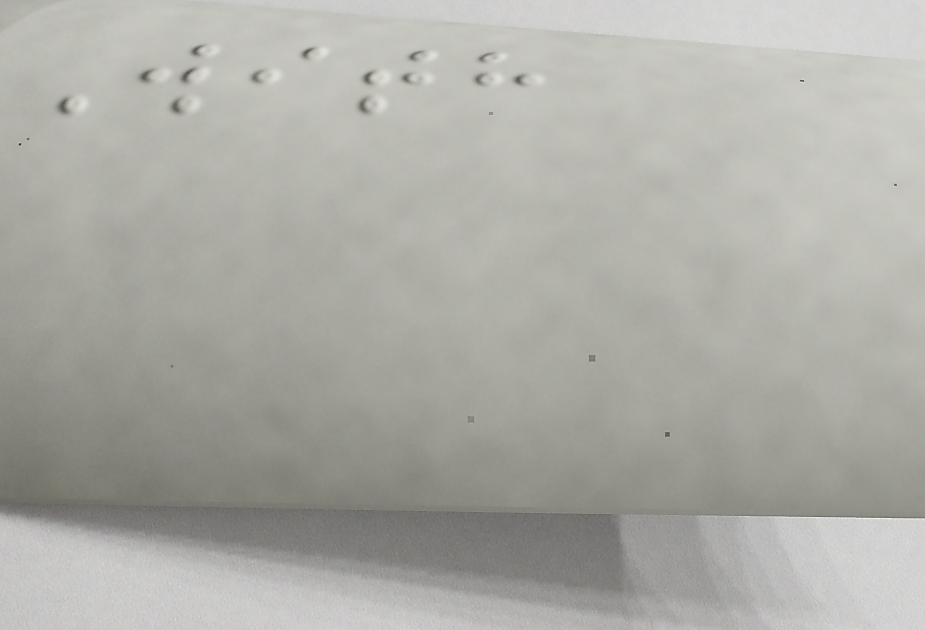With
